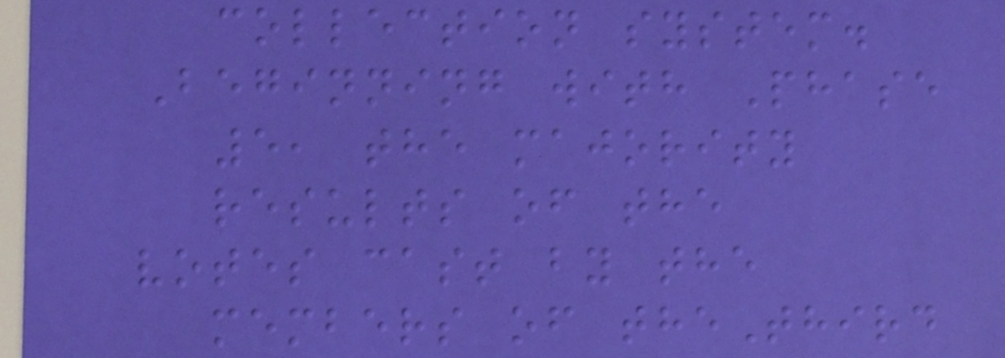collection system.
Beginning with Phase
5, the majority
results of the
votes cast by the
members of theThird
